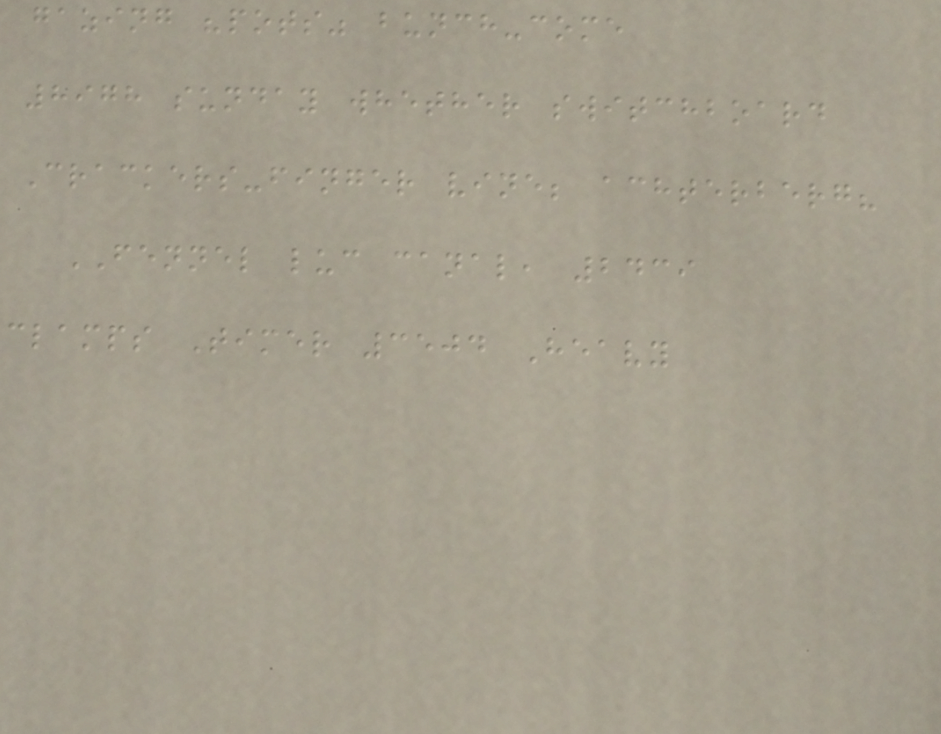gazing "pots" bunch-come
8978 sunday whether switchboard
Crackers-finger vine; achterberg?
FENNEL luc canal, 2439
clamps Timer 3504 Heavy
